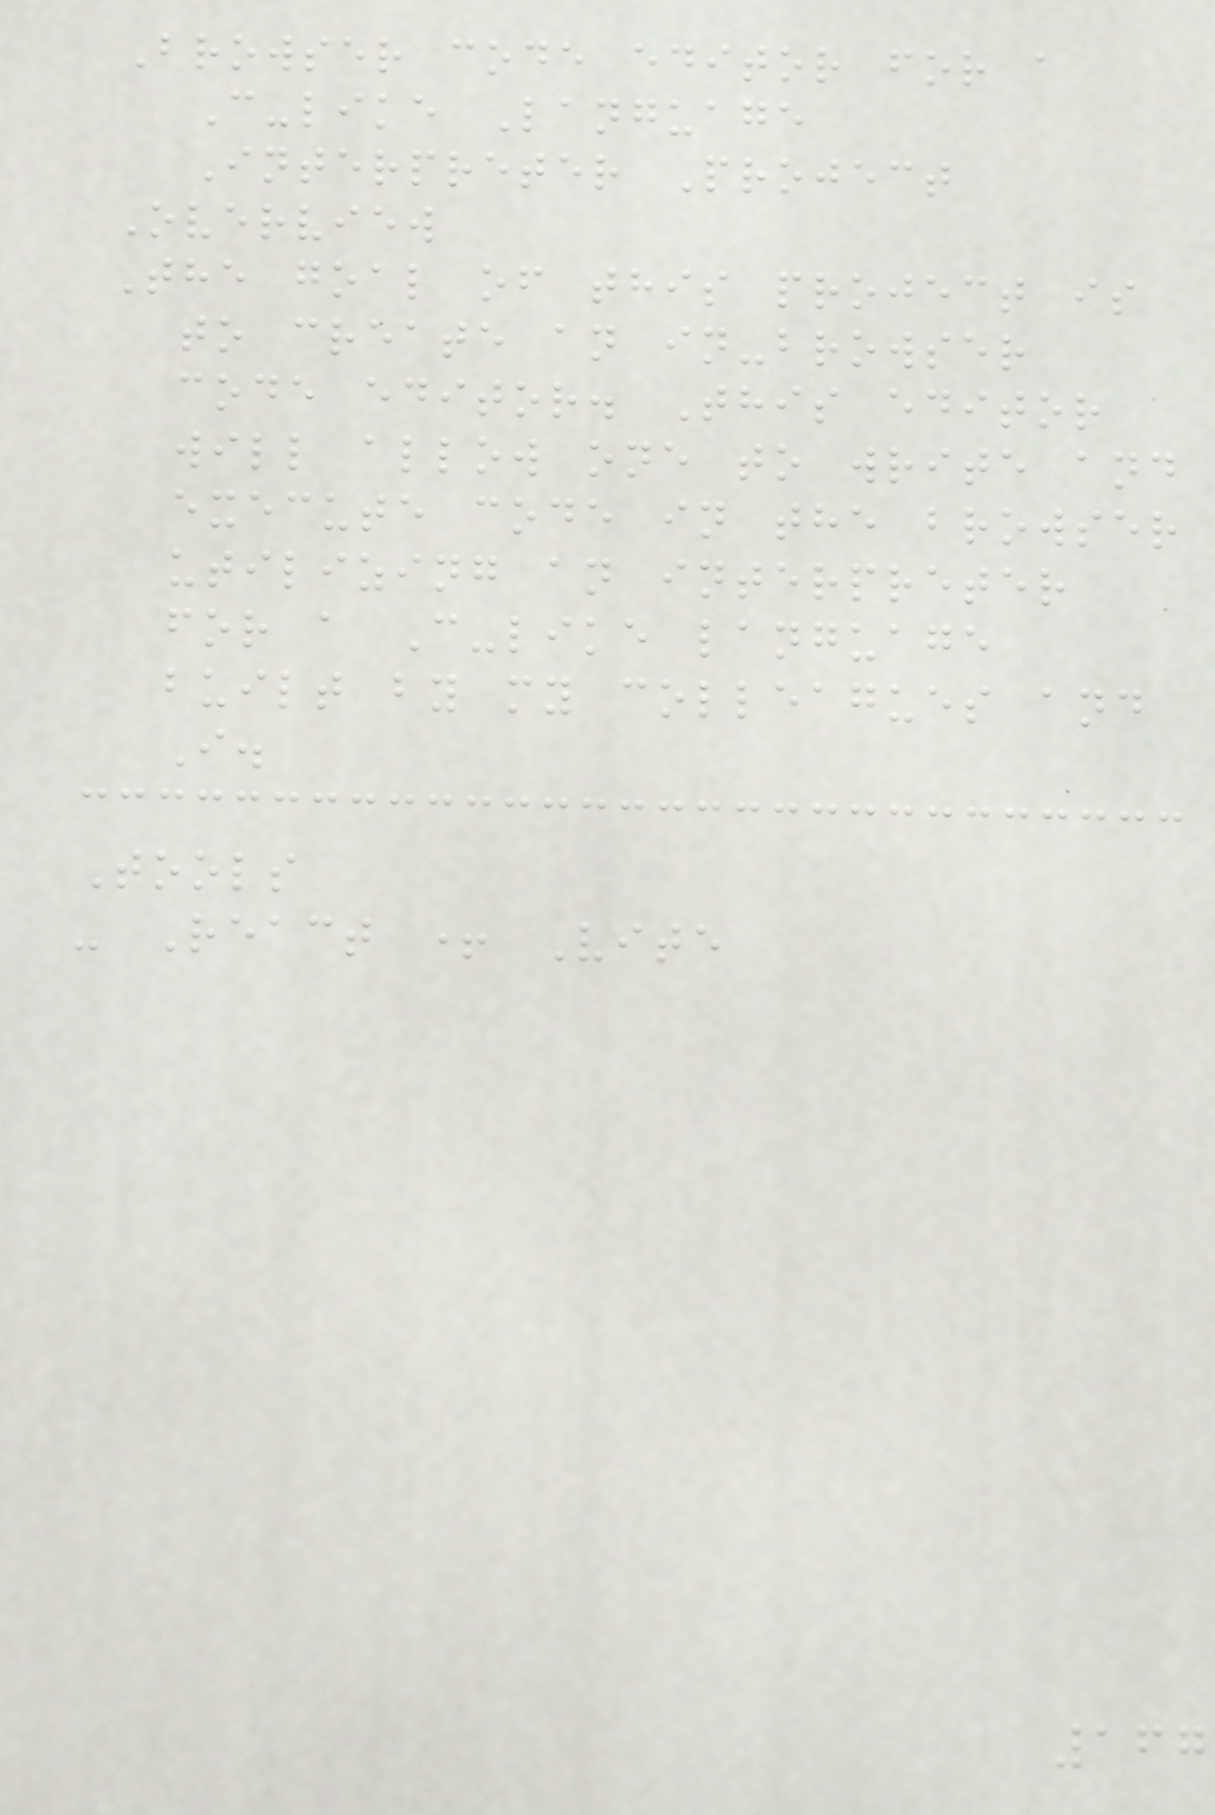Browser code editor for a
C-like Language
Interpreter Project
Overview
The goal of this project is
to create an in-browser
code editor. This editor
will allow one to write and
execute code in the browser
utilizing an interpreter
for a C-like language
built by my colleagues and
I.
Tools
- React + Vite
167
